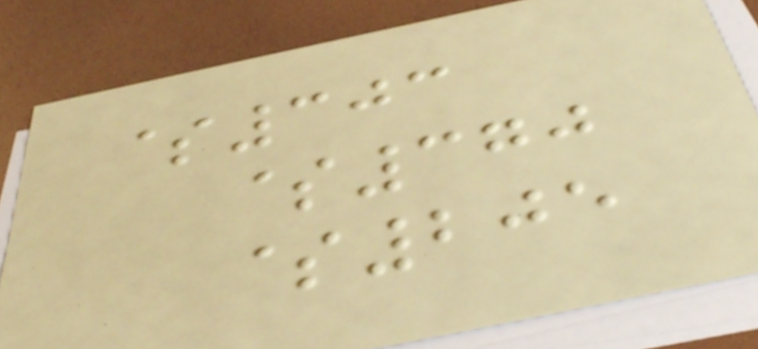$303
$370
$205
